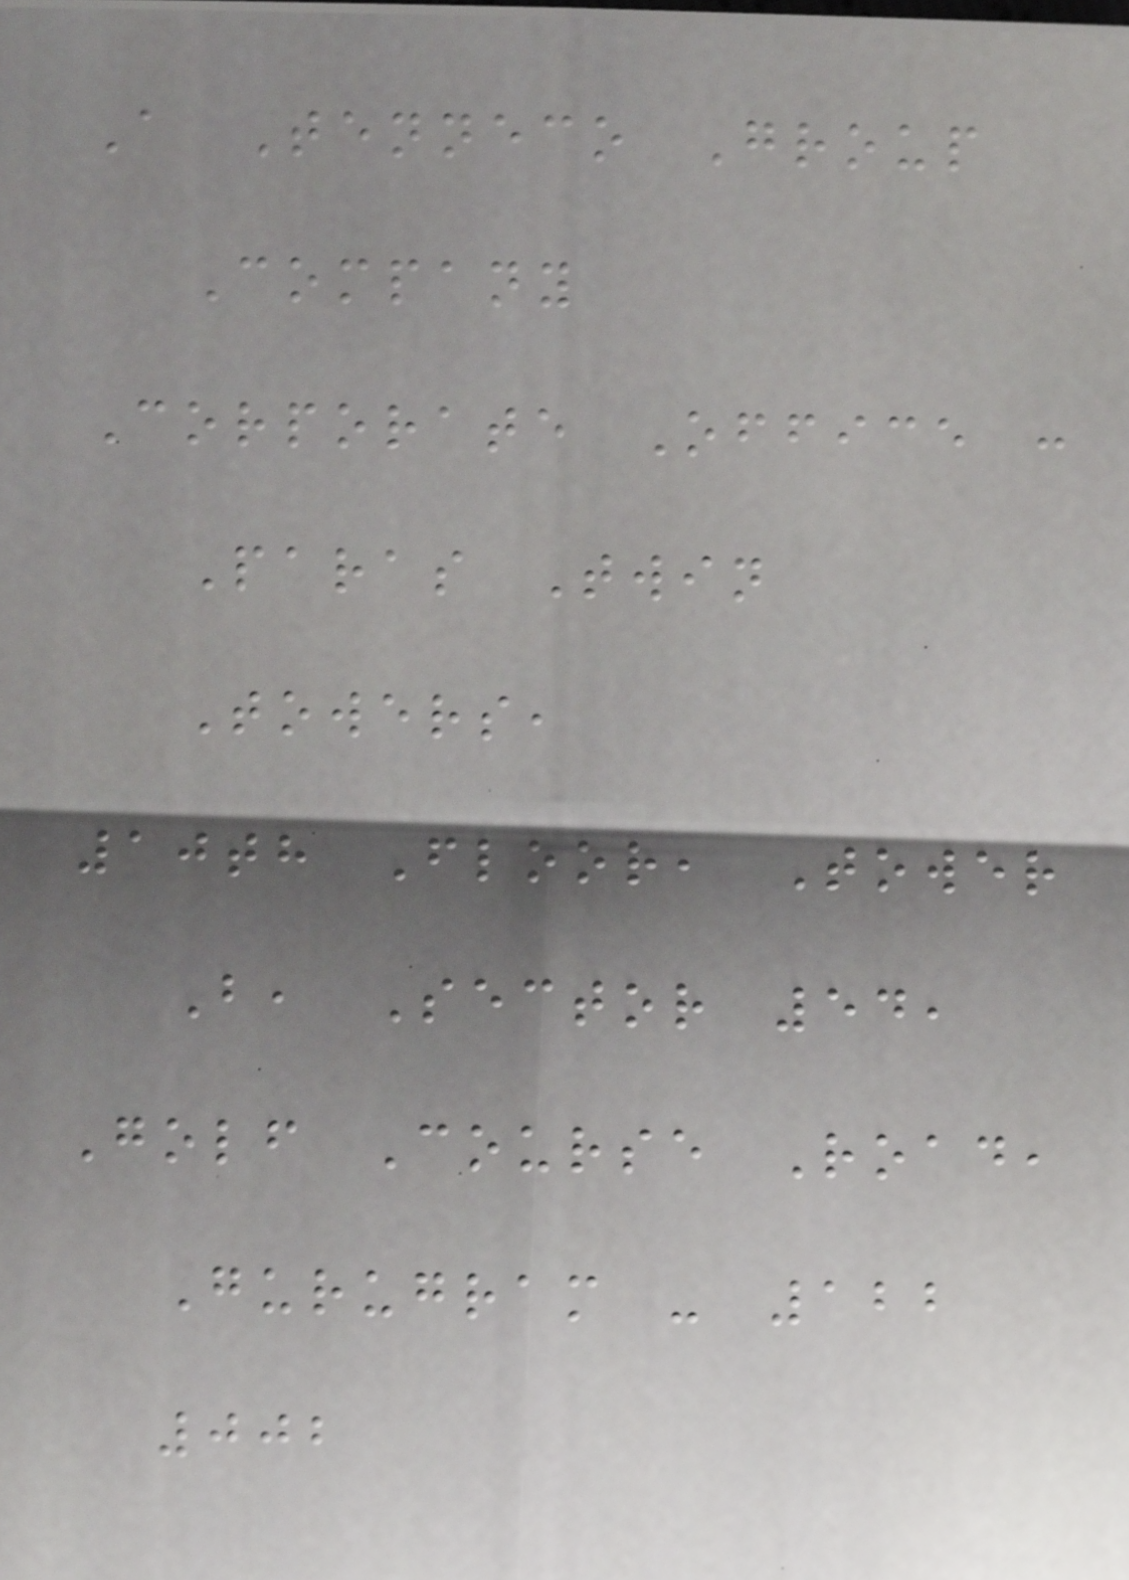A Tenneco Group
Company
Corporate Office :
Paras Twin
Towers,
10th Floor, Tower
B, Sector 54,
Golf Course Road,
Gurugram - 122
002
